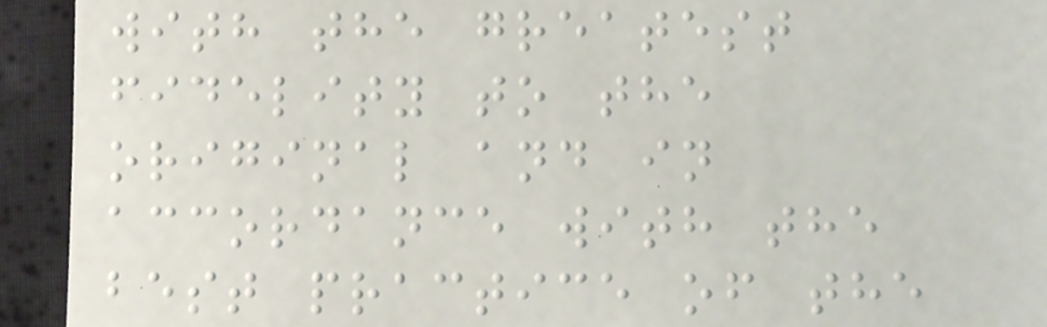with the greatest
fidelity to the
original and in
accordance with the
best practice of the
